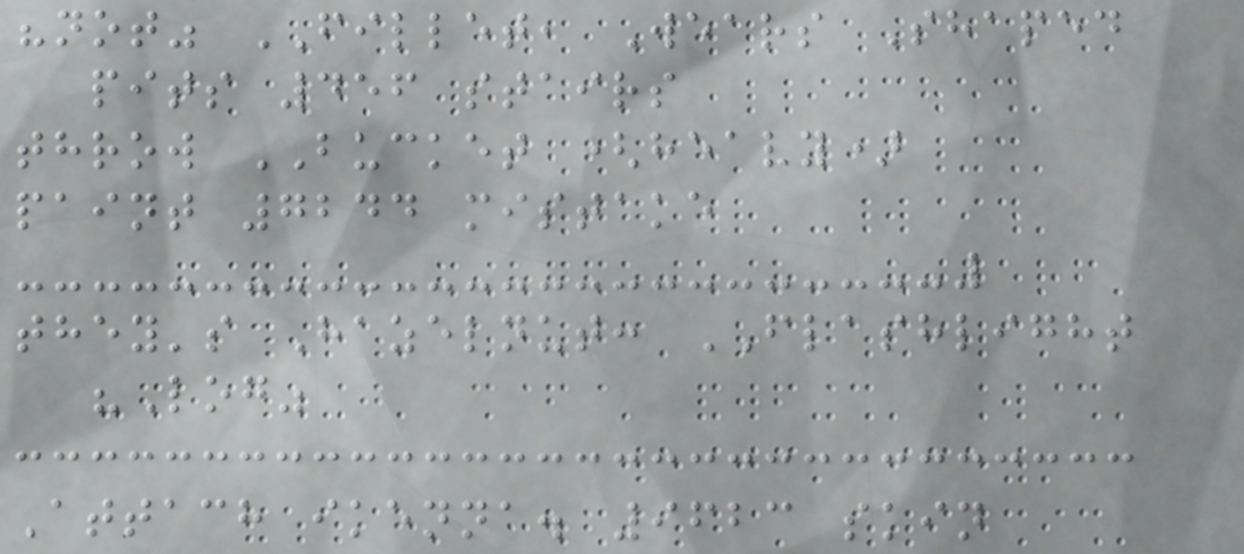"not" FILLET, Wears Shaped
pits 456 stairs
throw BUCKET (heavy)
paint 7244 mistake
they's Hazelnut: FLASHLIGHT
"Log"
Attach ikenna. 9623 skin
